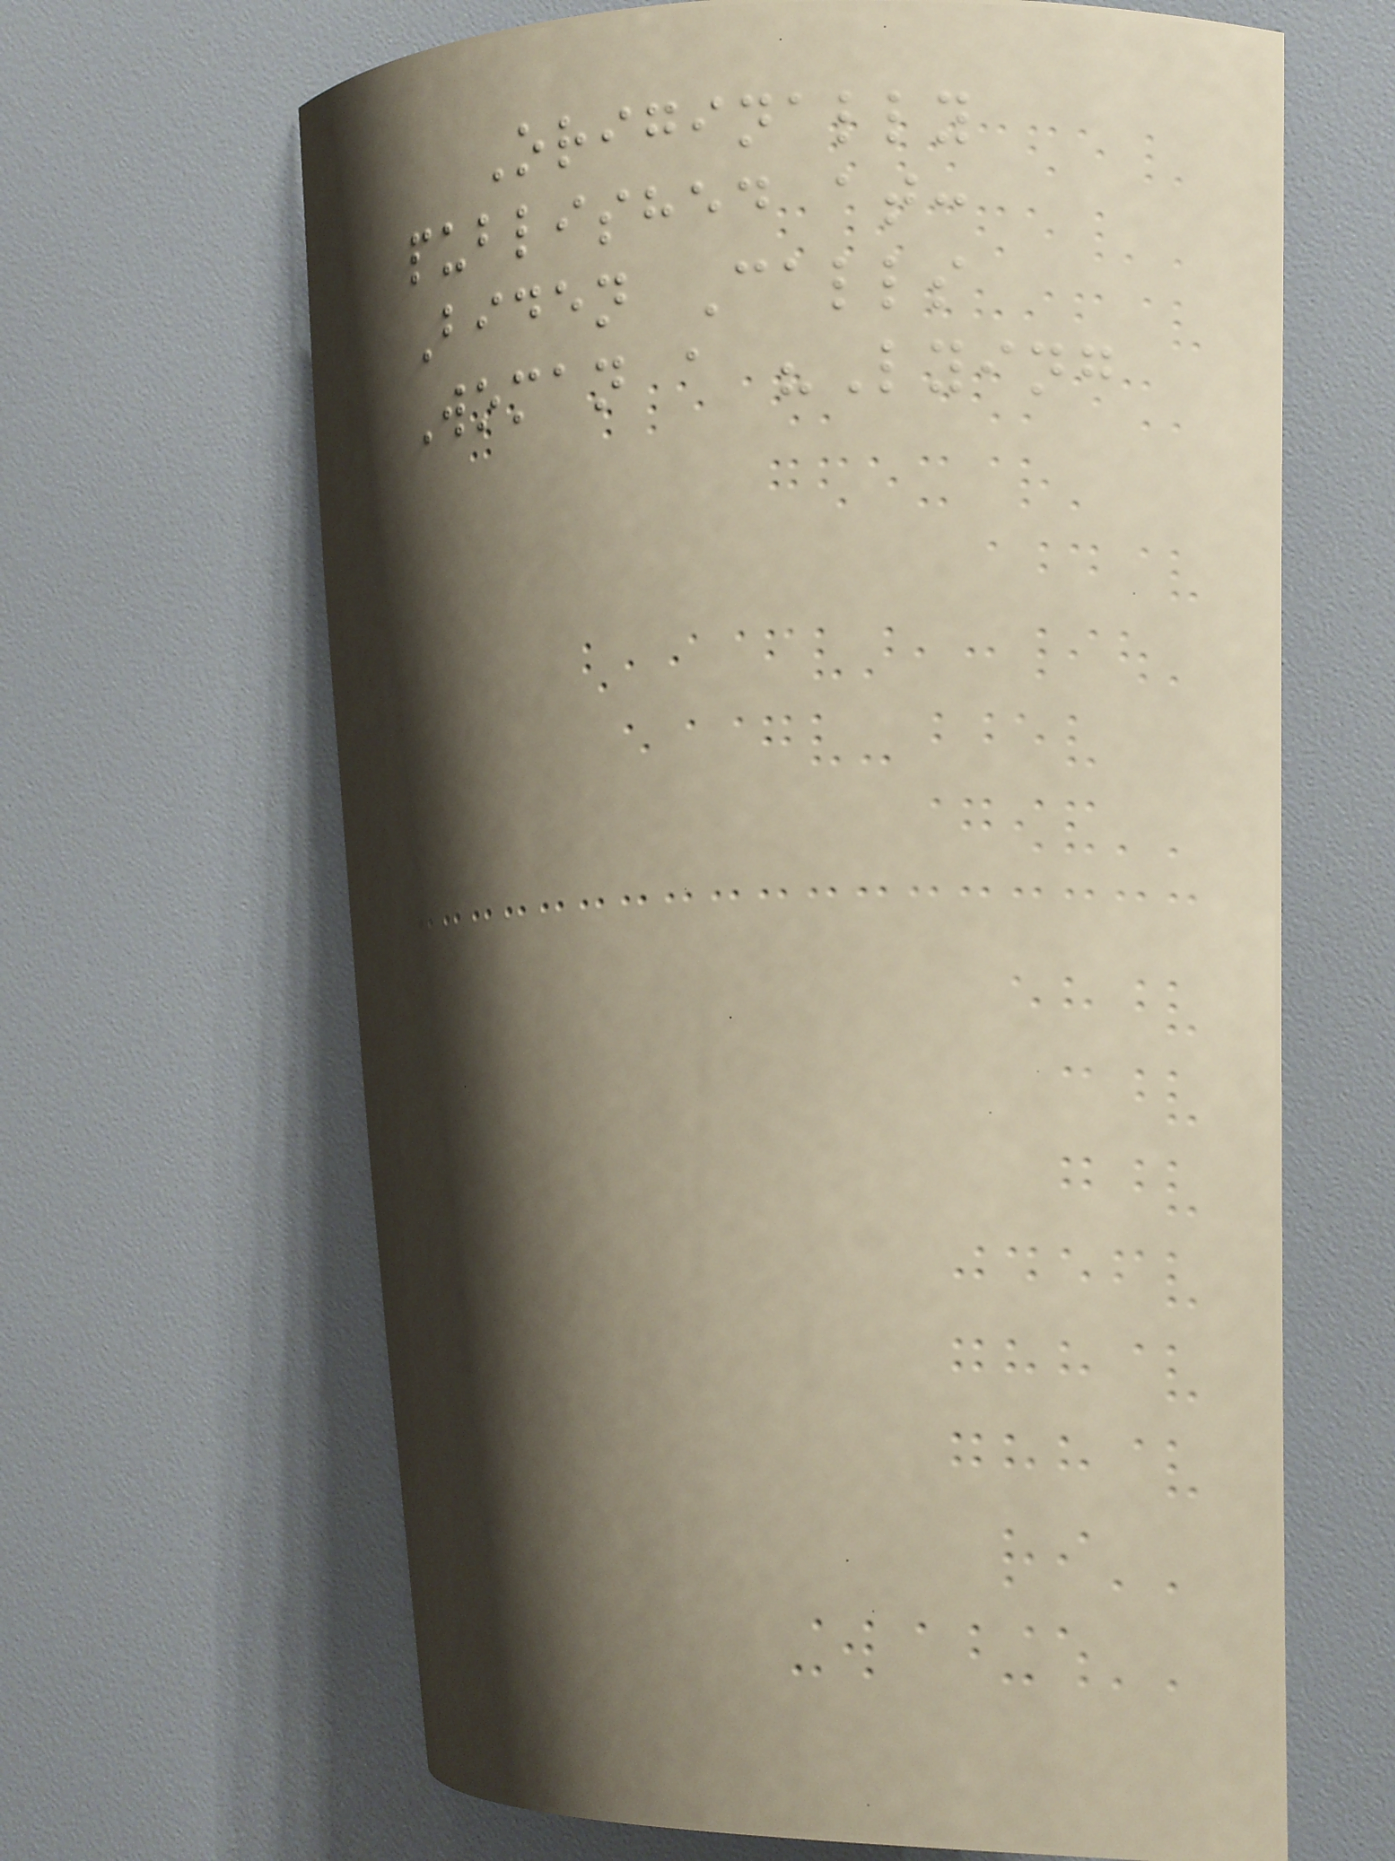Originally
published at:
Biden Calls
Woman a "Lying
